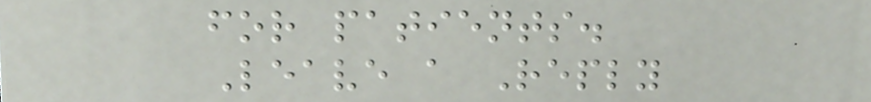for patients.
Leave a Reply
